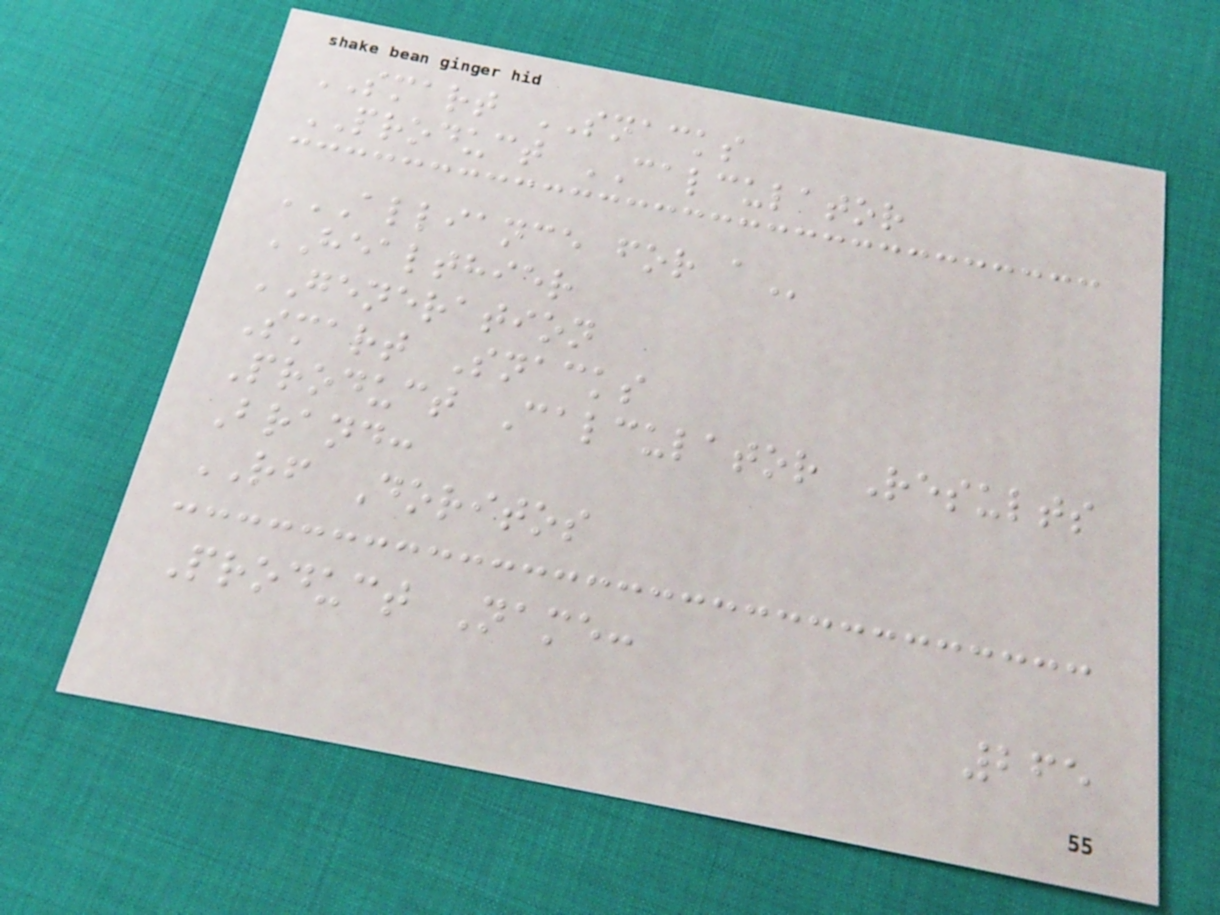SMART SNACKS
PRODUCT CALCULATOR
ALLIANCE FOR A
HEALTHIER
GENERATION
Smart Snacks
Product Calculator Results
Brand:
RF Doritos
Product Name:
265
